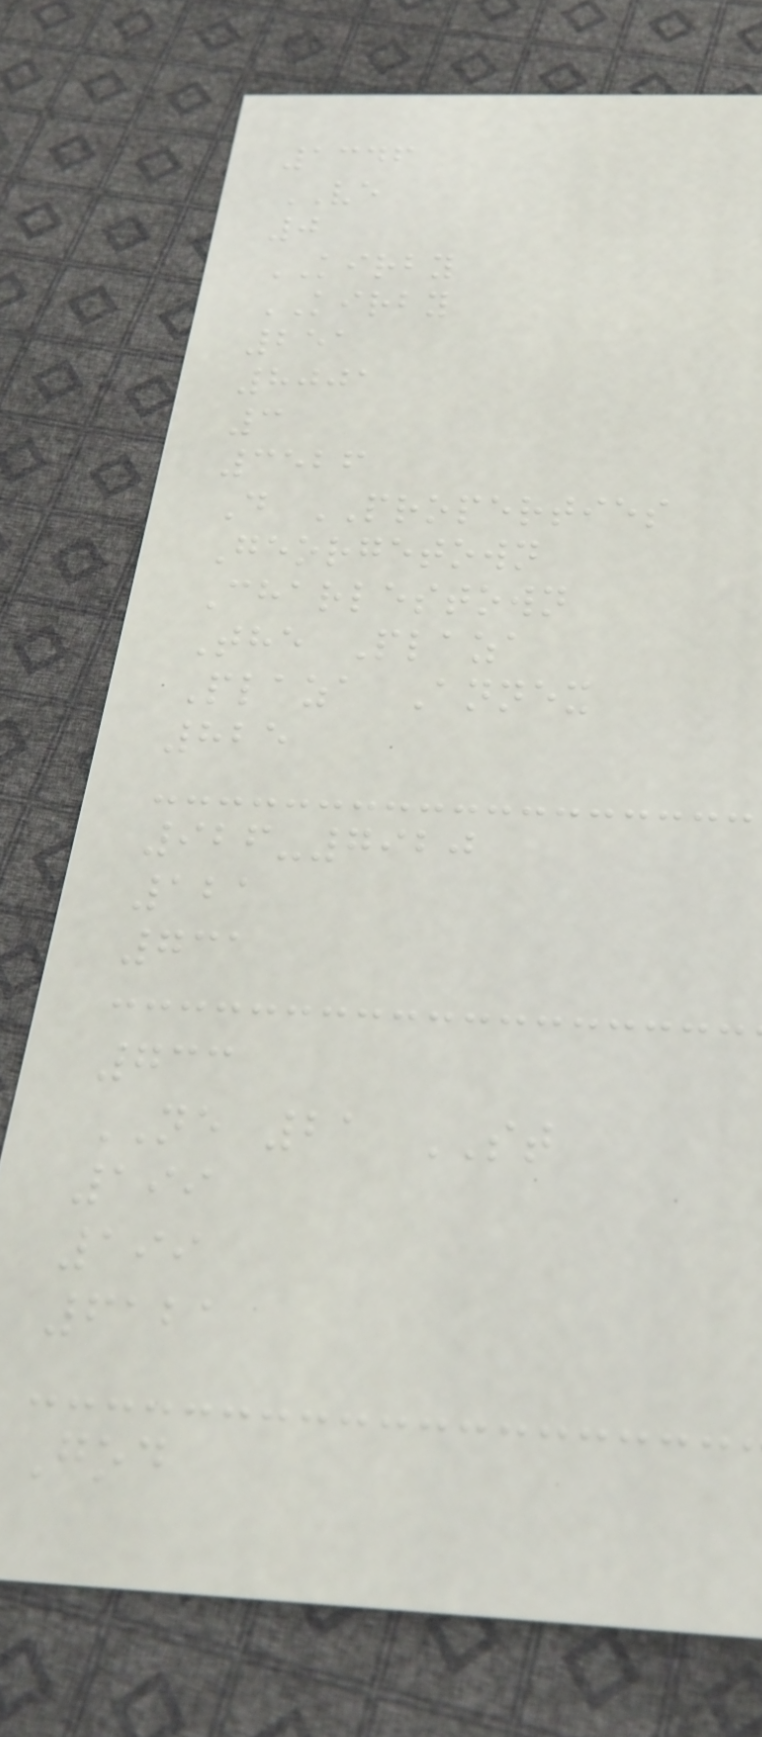1346
VE
0
KIRBY
KIRBY
251
8001
3
3526
D PROPERTIES
Georgetown
Charlestown
The Plaza
Plaza Annex
825
926-7920
121
731
733
NE 21 ST
199
199
6121
God
